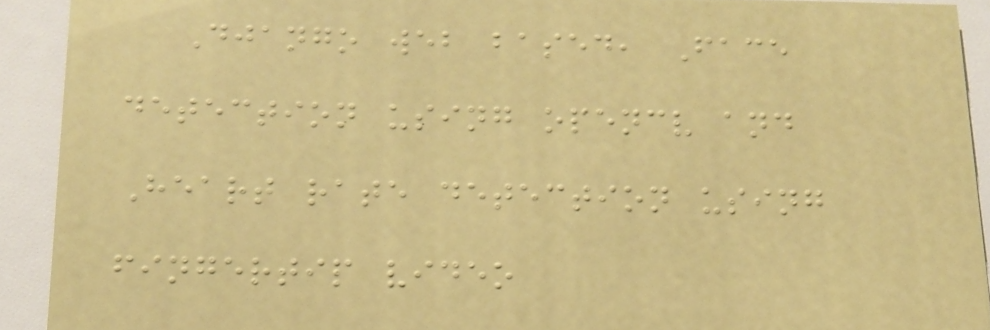Django web based, Face
detection using opencv and
Heart rate detection using
fingertip video
